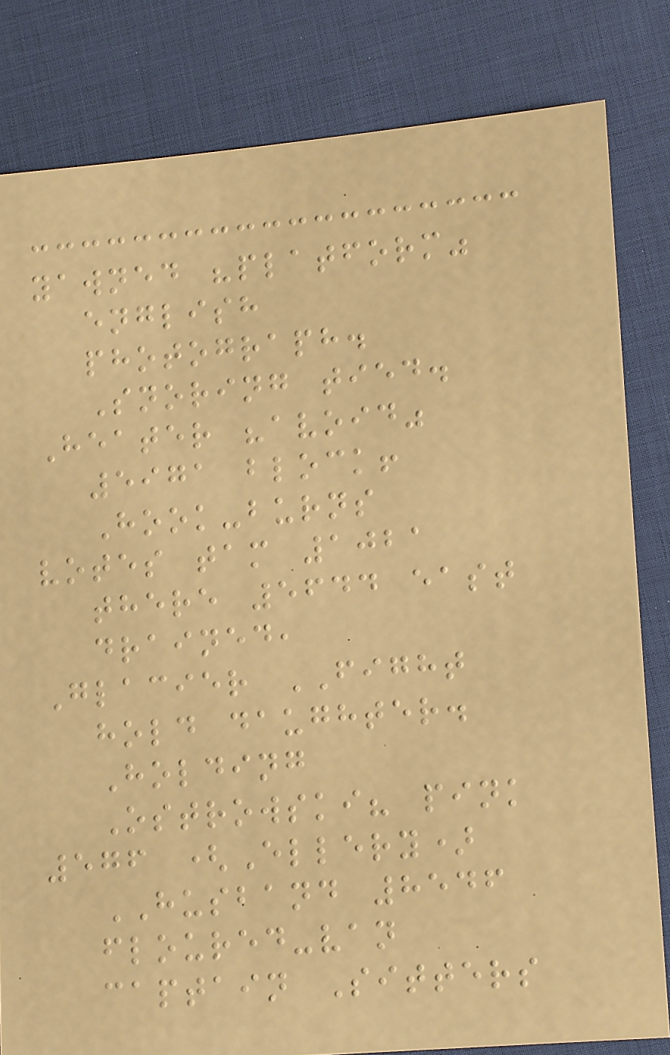yawned "platform"
english
photograph.
Snoring tied.
Heater "avoid"
5971 block!
Hook-burns
votes tam 1021
there 5644 east
drained,
Glacier FIGHT
hold daughter.
Holding
Ostrowski? pink
576 (Ellery)
HUSBAND 8546
floured-van
captain Sitters
